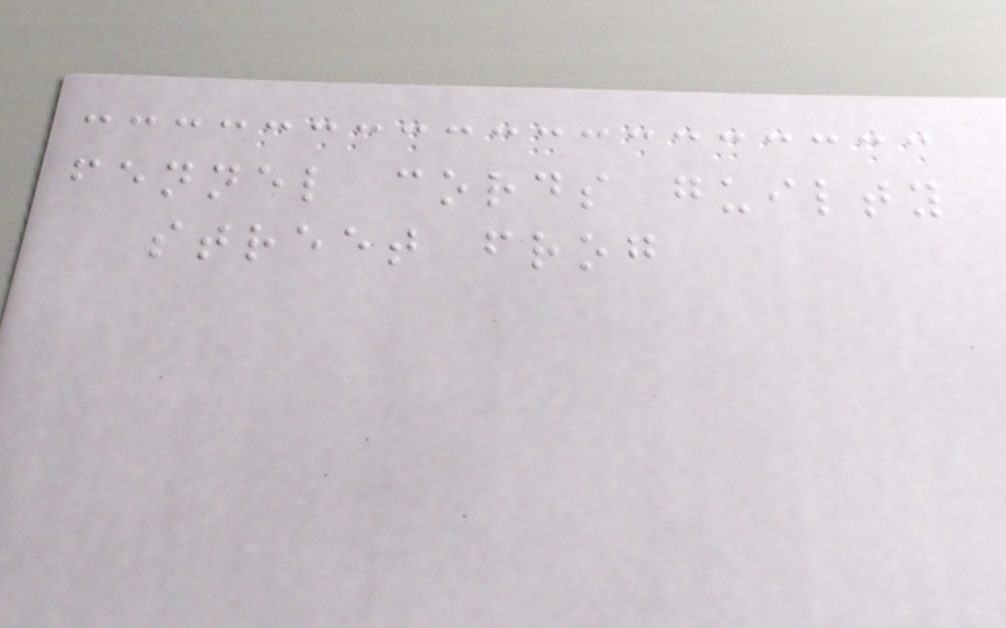fennel cords guilty
street frog
